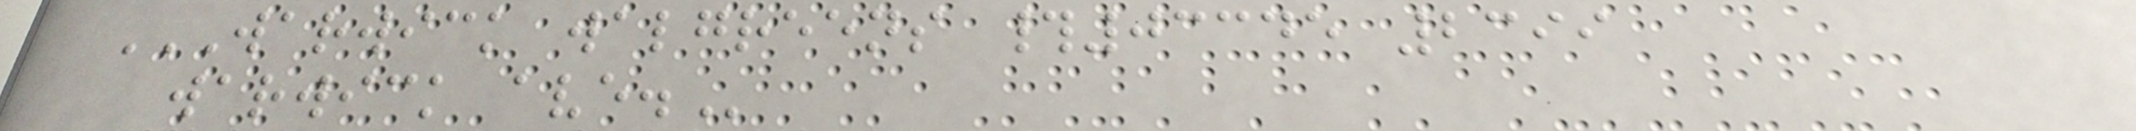WARWICK WALGREENS #03345 2399
WARWICK AVE.
